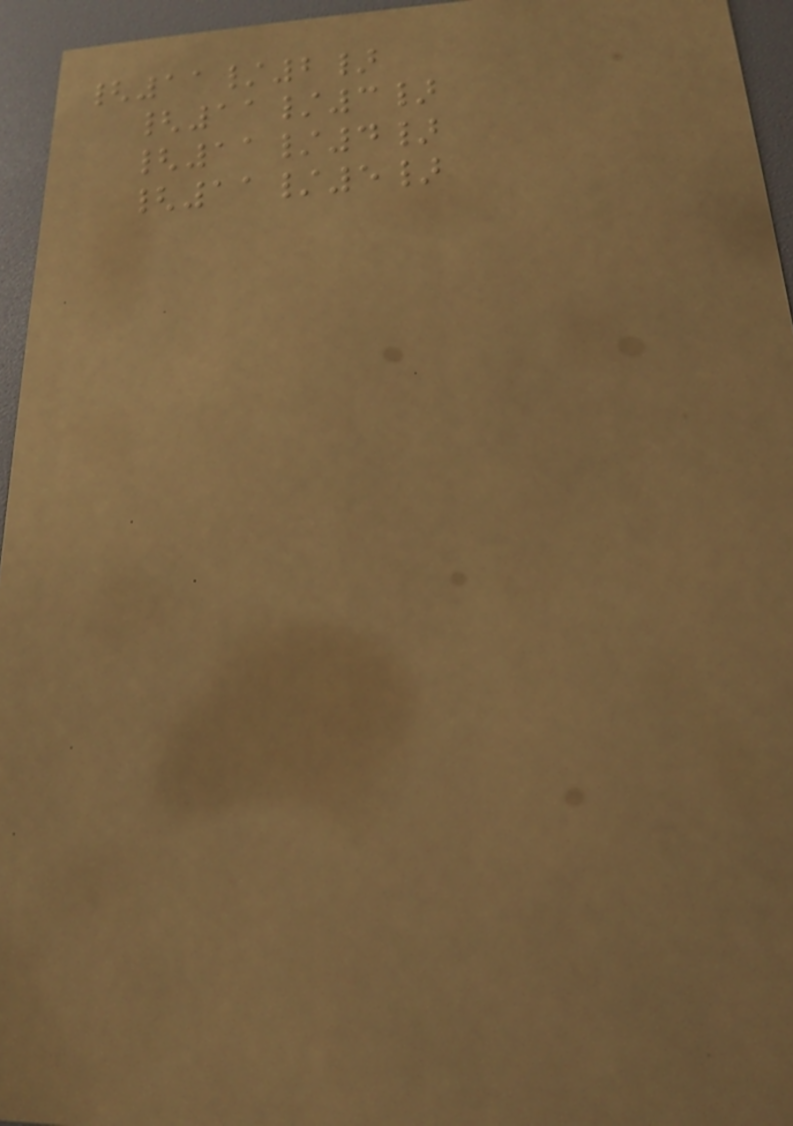{11/2}
{11/3}
{11/4}
{11/5}
